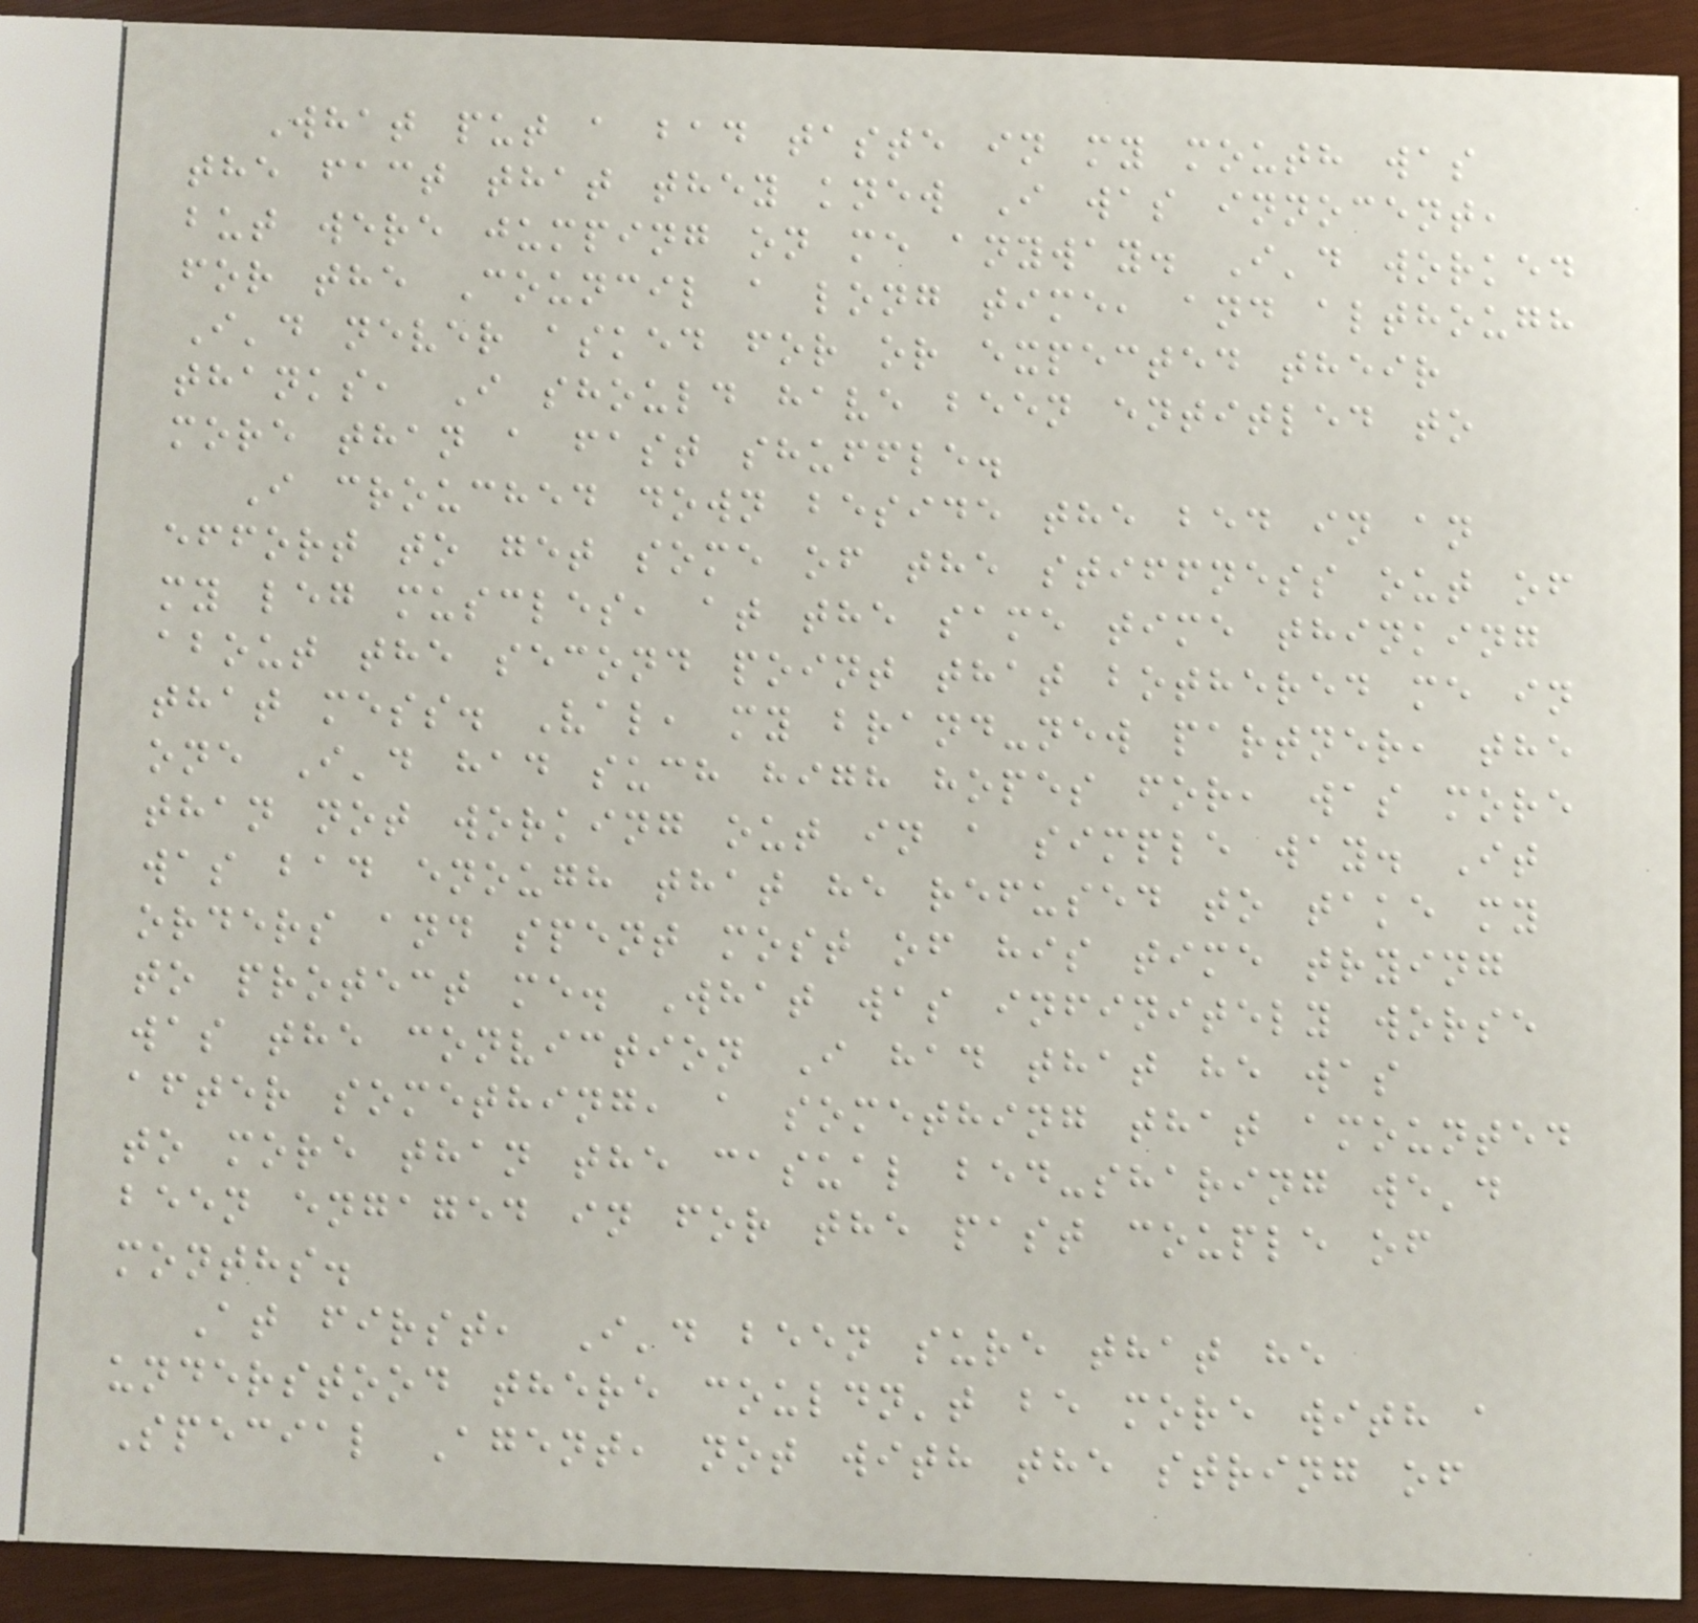What put a bad taste in my mouth was
the fact that they knew I was innocent,
but were jumping on me anyway. I'd worked
for the Council a long time, and although
I'd never asked for or expected their
thanks, I should have been entitled to
more than a fast shuffle.
I crouched down beside the bed in an
effort to get some of the stiffness out of
my leg muscles, at the same time thinking
about the second point that bothered me in
that mess. Val, my brand-new partner, the
one I'd had such high hopes for, was more
than not working out in a simple way. It
was bad enough that he refused to take my
orders and spent most of his time trying
to protect me. What was infinitely worse
was the conviction I had that he was
after something, a something that amounted
to more than the casual bed-sharing we'd
been engaged in for the past couple of
months.
At first, I'd been sure that he
understood there couldn't be more with a
Special Agent, not with the string of
